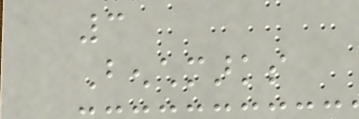3
Benchmarks
